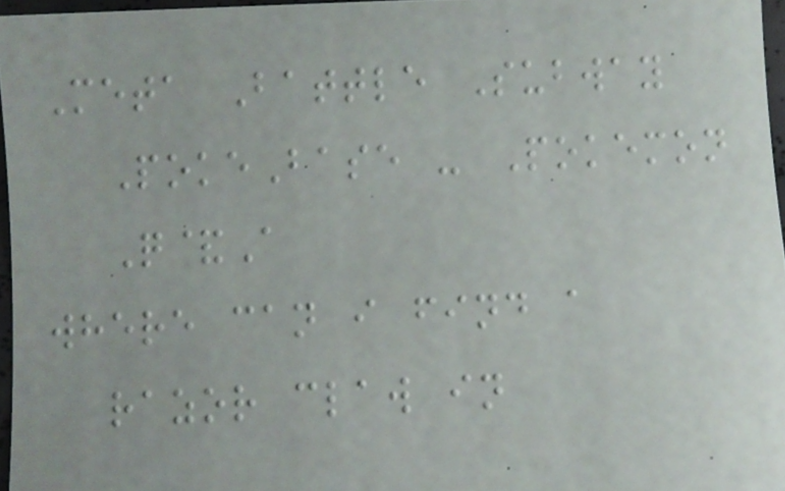Meta Battle Subway
PokeBase - Pokemon
Q&A
where can i find a
razor claw in
